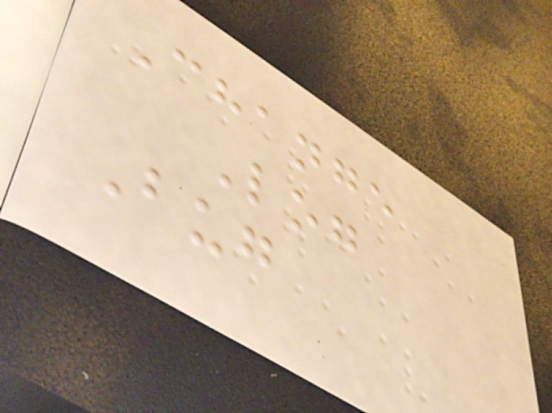Change
Log
Bug
